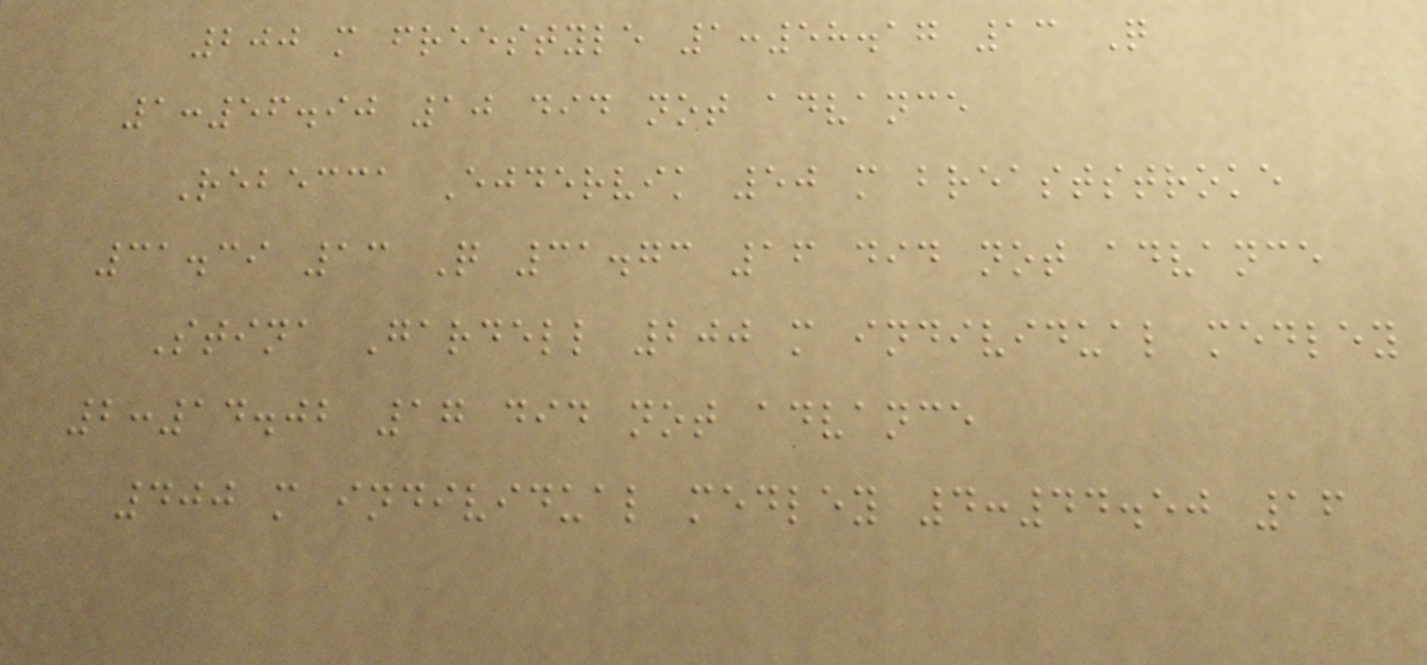200 m freestyle 1:58.17 13 Q
1:56.90 10 did not advance
Rebecca Ejdervik 50 m breaststroke
31.39 13 Q 31.73 16 did not advance
Stina Gardell 200 m individual medley
2:14.02 17 did not advance
400 m individual medley 4:44.50 16
